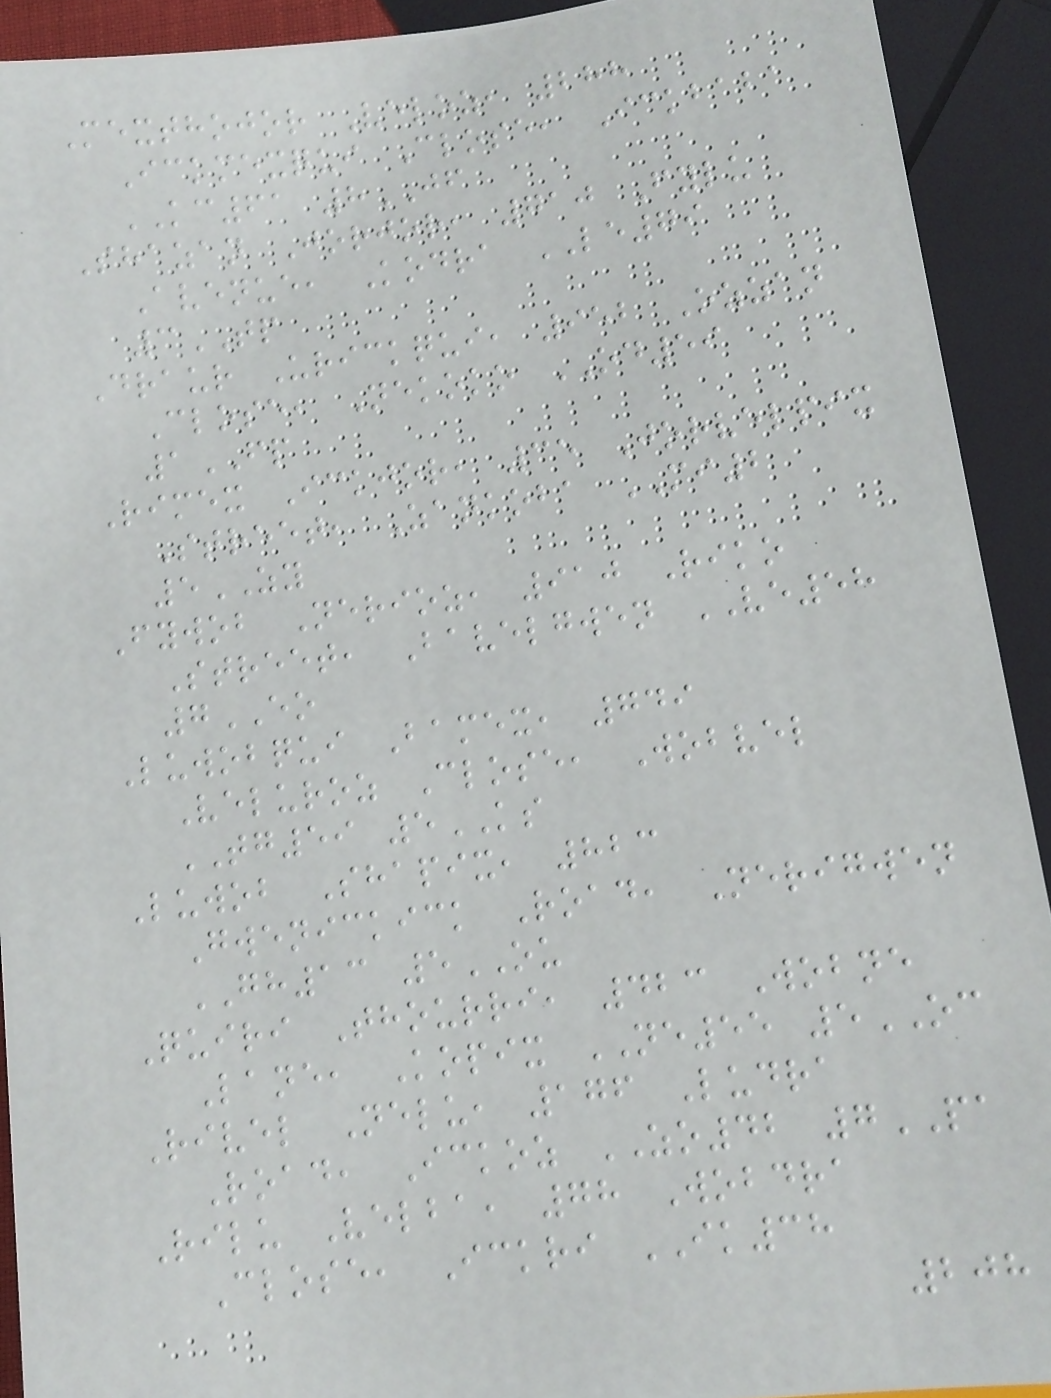Mexthojor Veloz, 288
Ickmexqui Close, Ickbaba
KC61 8JF
Shazan Jorjor, 710 Fylu
Avenue, Kodra LE79
3TP
Draur Urickqui, 952 Ozzan
Close, Nekoko OD59
1FP
Rimex Ickjor, 35 Jorvelpix
Street, Zankoba MI2
5ZY
Fywob Nerioz, 910 Riko
Street, Bavelgwen VE58
7EO
Luwobqui Bamex, 749
Veluroz Close, Wobvel
TG59 5KS
Luwob Shapix, 823
Gwenickick Road, Nerigwen
GH13 5OU
Quiri Thourri, 423 Wobne
Lane, Kopix NE55 5OC
Rivel Nelu, 176 Ludra
Road, Ickoz ZO42 7PA
Rilu Velba, 78 Wobdra
Close, Ickri IK38
208
